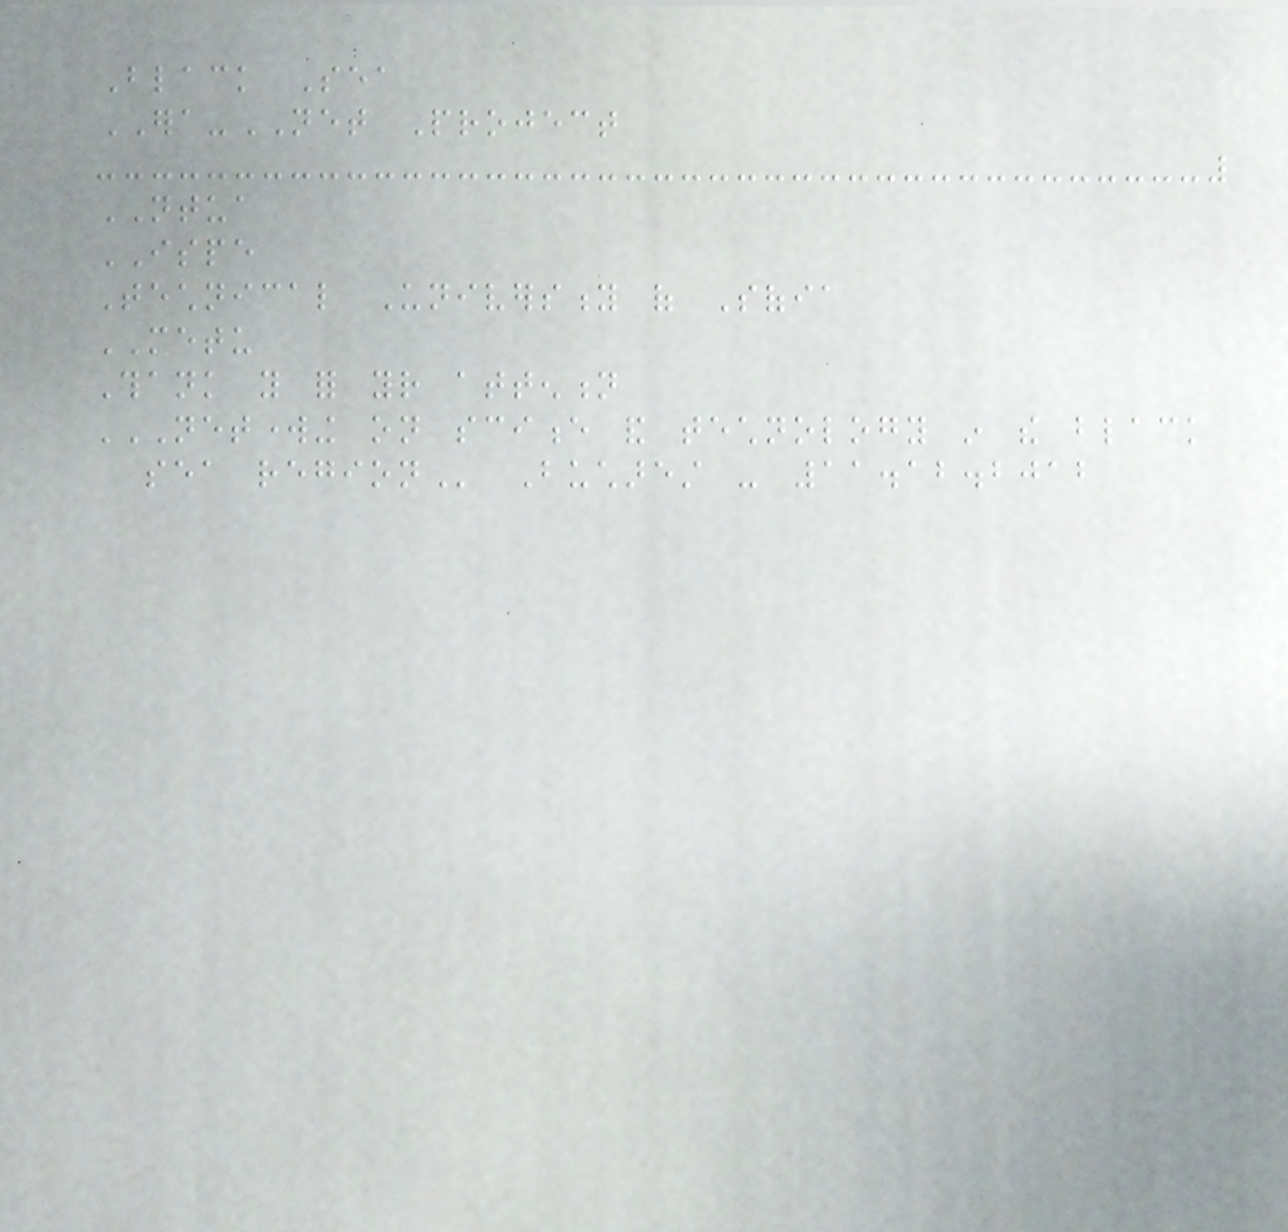Black Sea
ERA-NET Project
NTUA
ISPE
Technical University of Sofia
METU
Thank you for your attention
NETWORKING ON SCIENCE AND TECHNOLOGY IN THE BLACK
SEA REGION Bucharest - 11.12.2012
